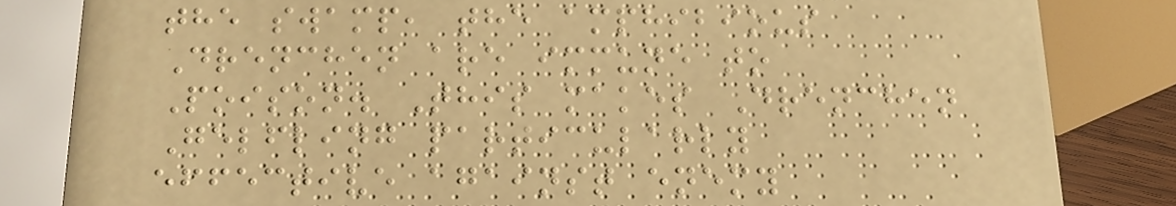the swamp, the amphibious
Drenchen are immune to
Poison. This makes Drenchen
Gelfling particularly
effective against enemy
